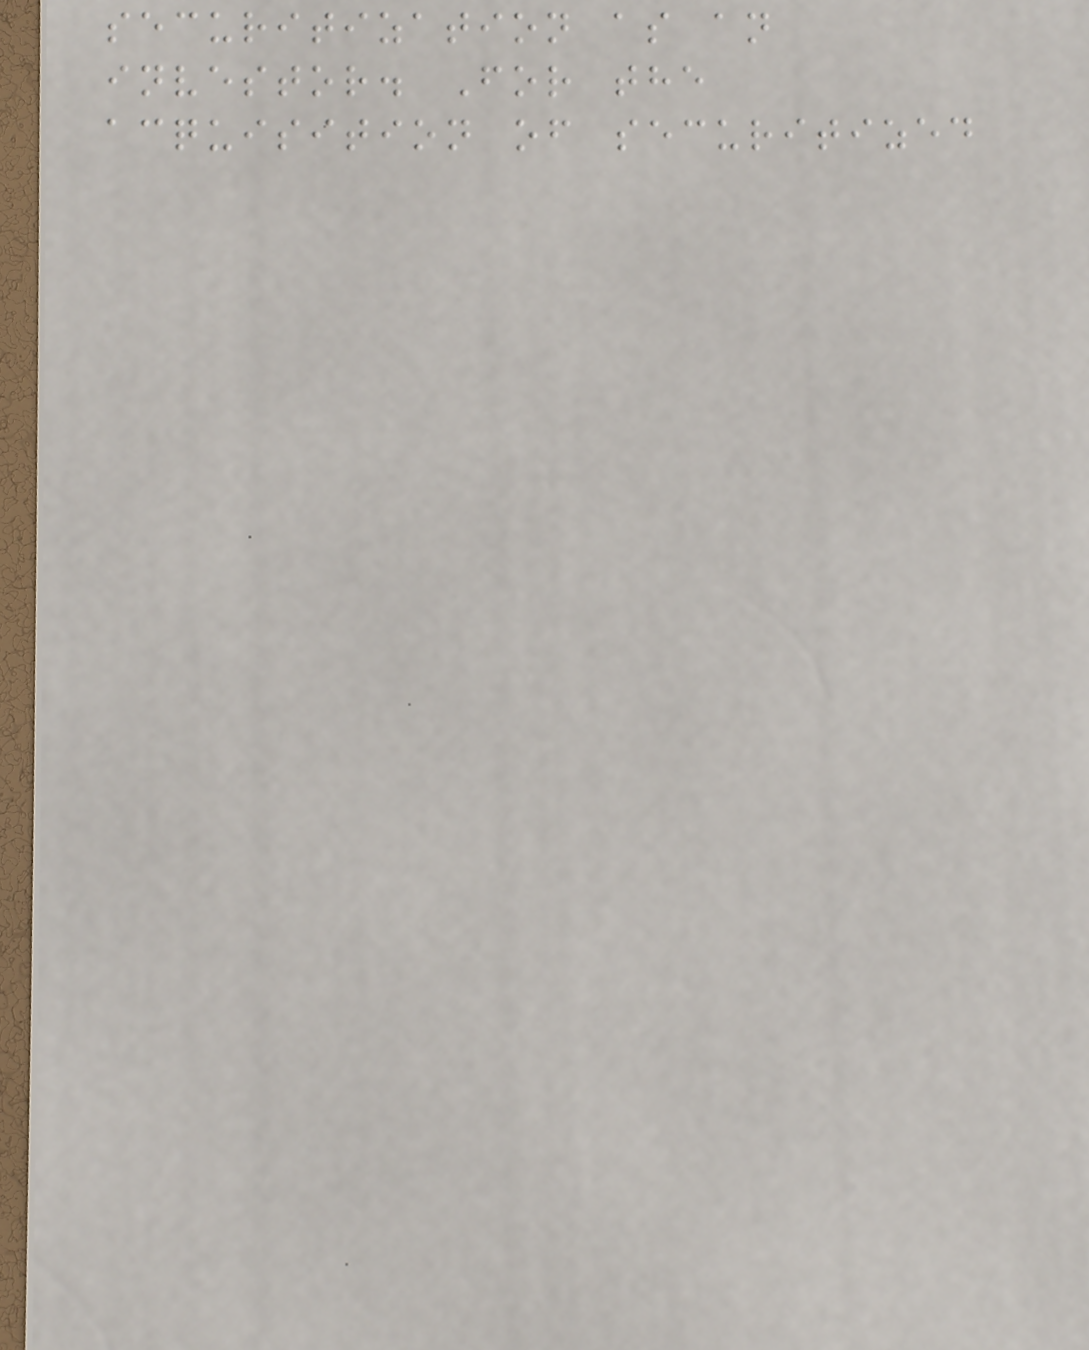securitization as an
investor. For the
acquisition of securitized
